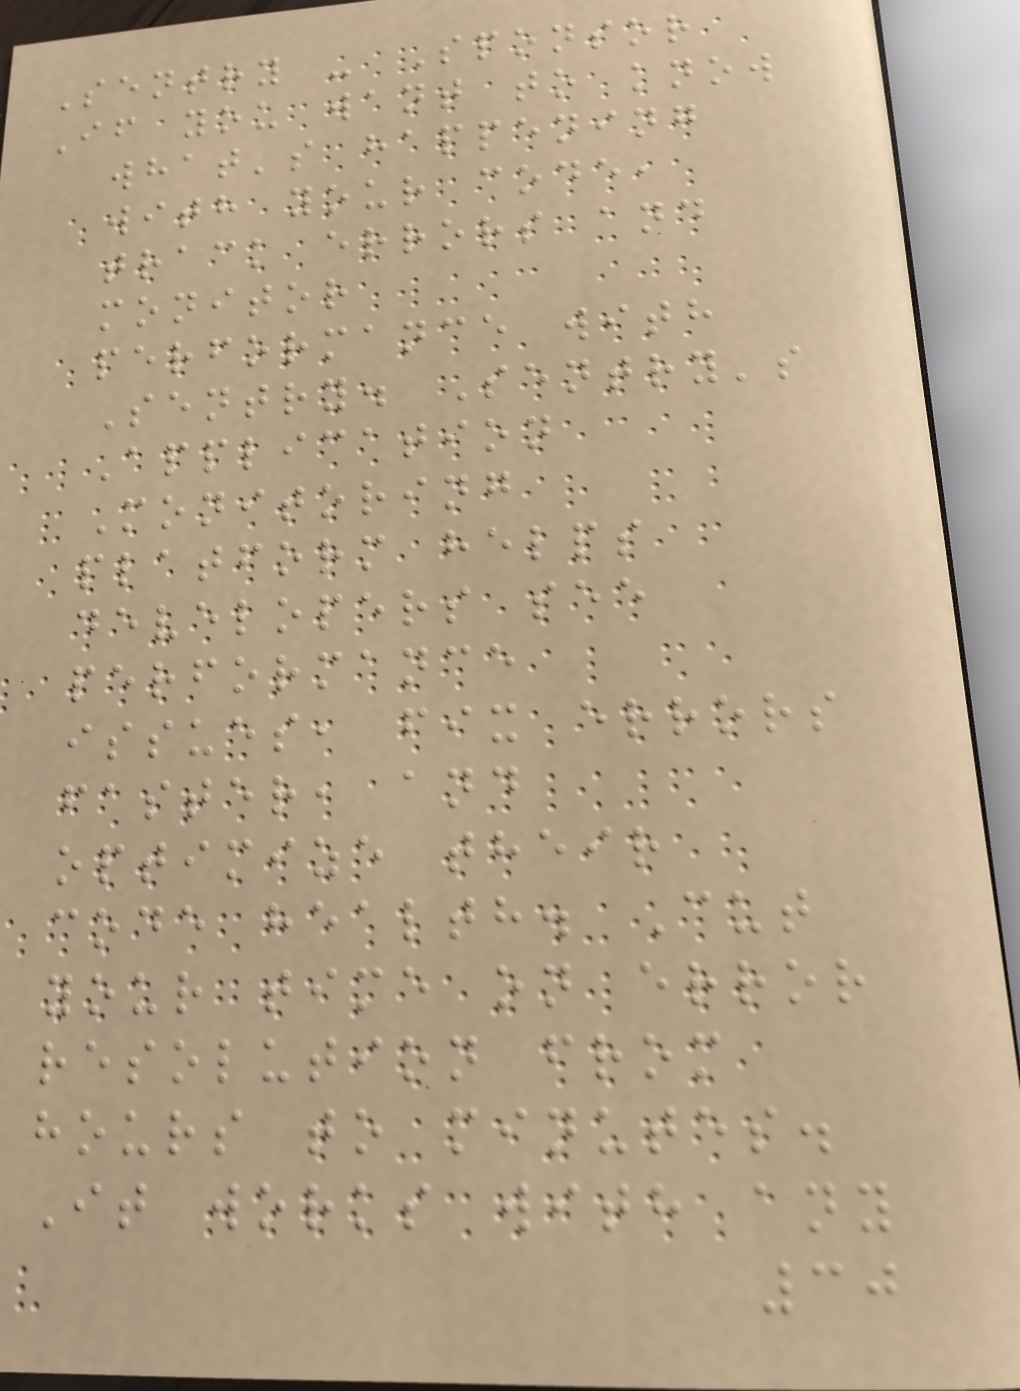Sentry - Sponsor
If you want to know
what's happening
with your code,
track errors and
monitor
performance with
Sentry. Sentry's
Application
Monitoring
platform helps
developers see
performance
issues, fix errors
faster, and
optimize their
code health. Cut
your time on error
resolution from
hours to minutes.
It works with any
30
